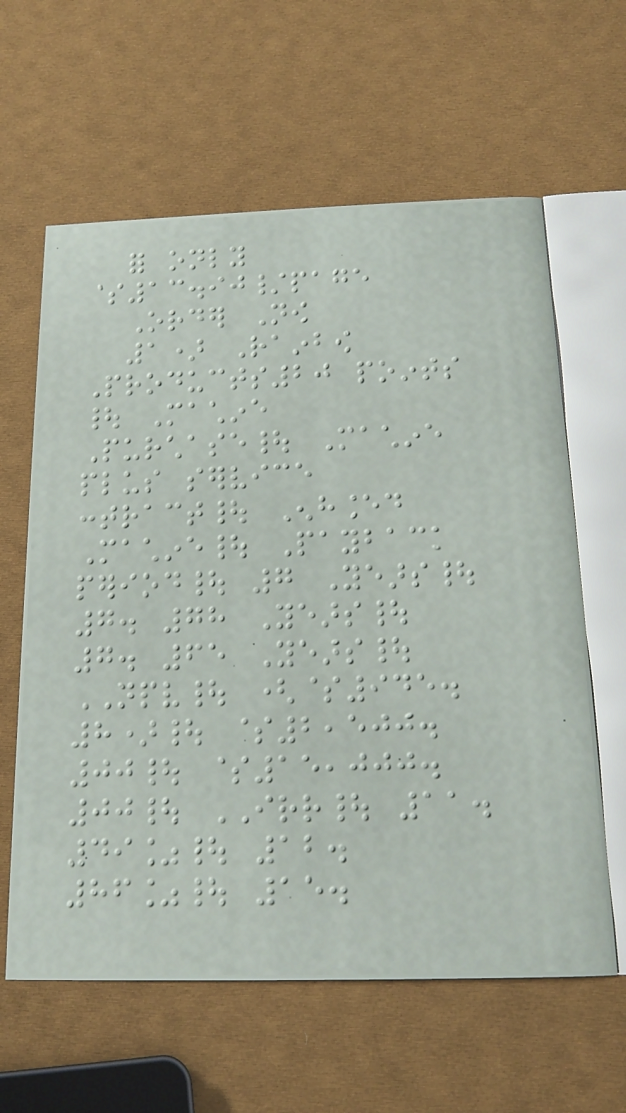for only
$13.90/page
Order Now
1) Rainbow
Products20 points
| Machine
Purchase| Machine
plus service
contract| Enhanced
Machine| Payback
period| 7 Years|
7. 78 Years|
7. 65 Years|
NPV| ($945.
8)| $2,500.
00| $15,000.
00| IRR| 11.
49%| 12.
86%| 15.
